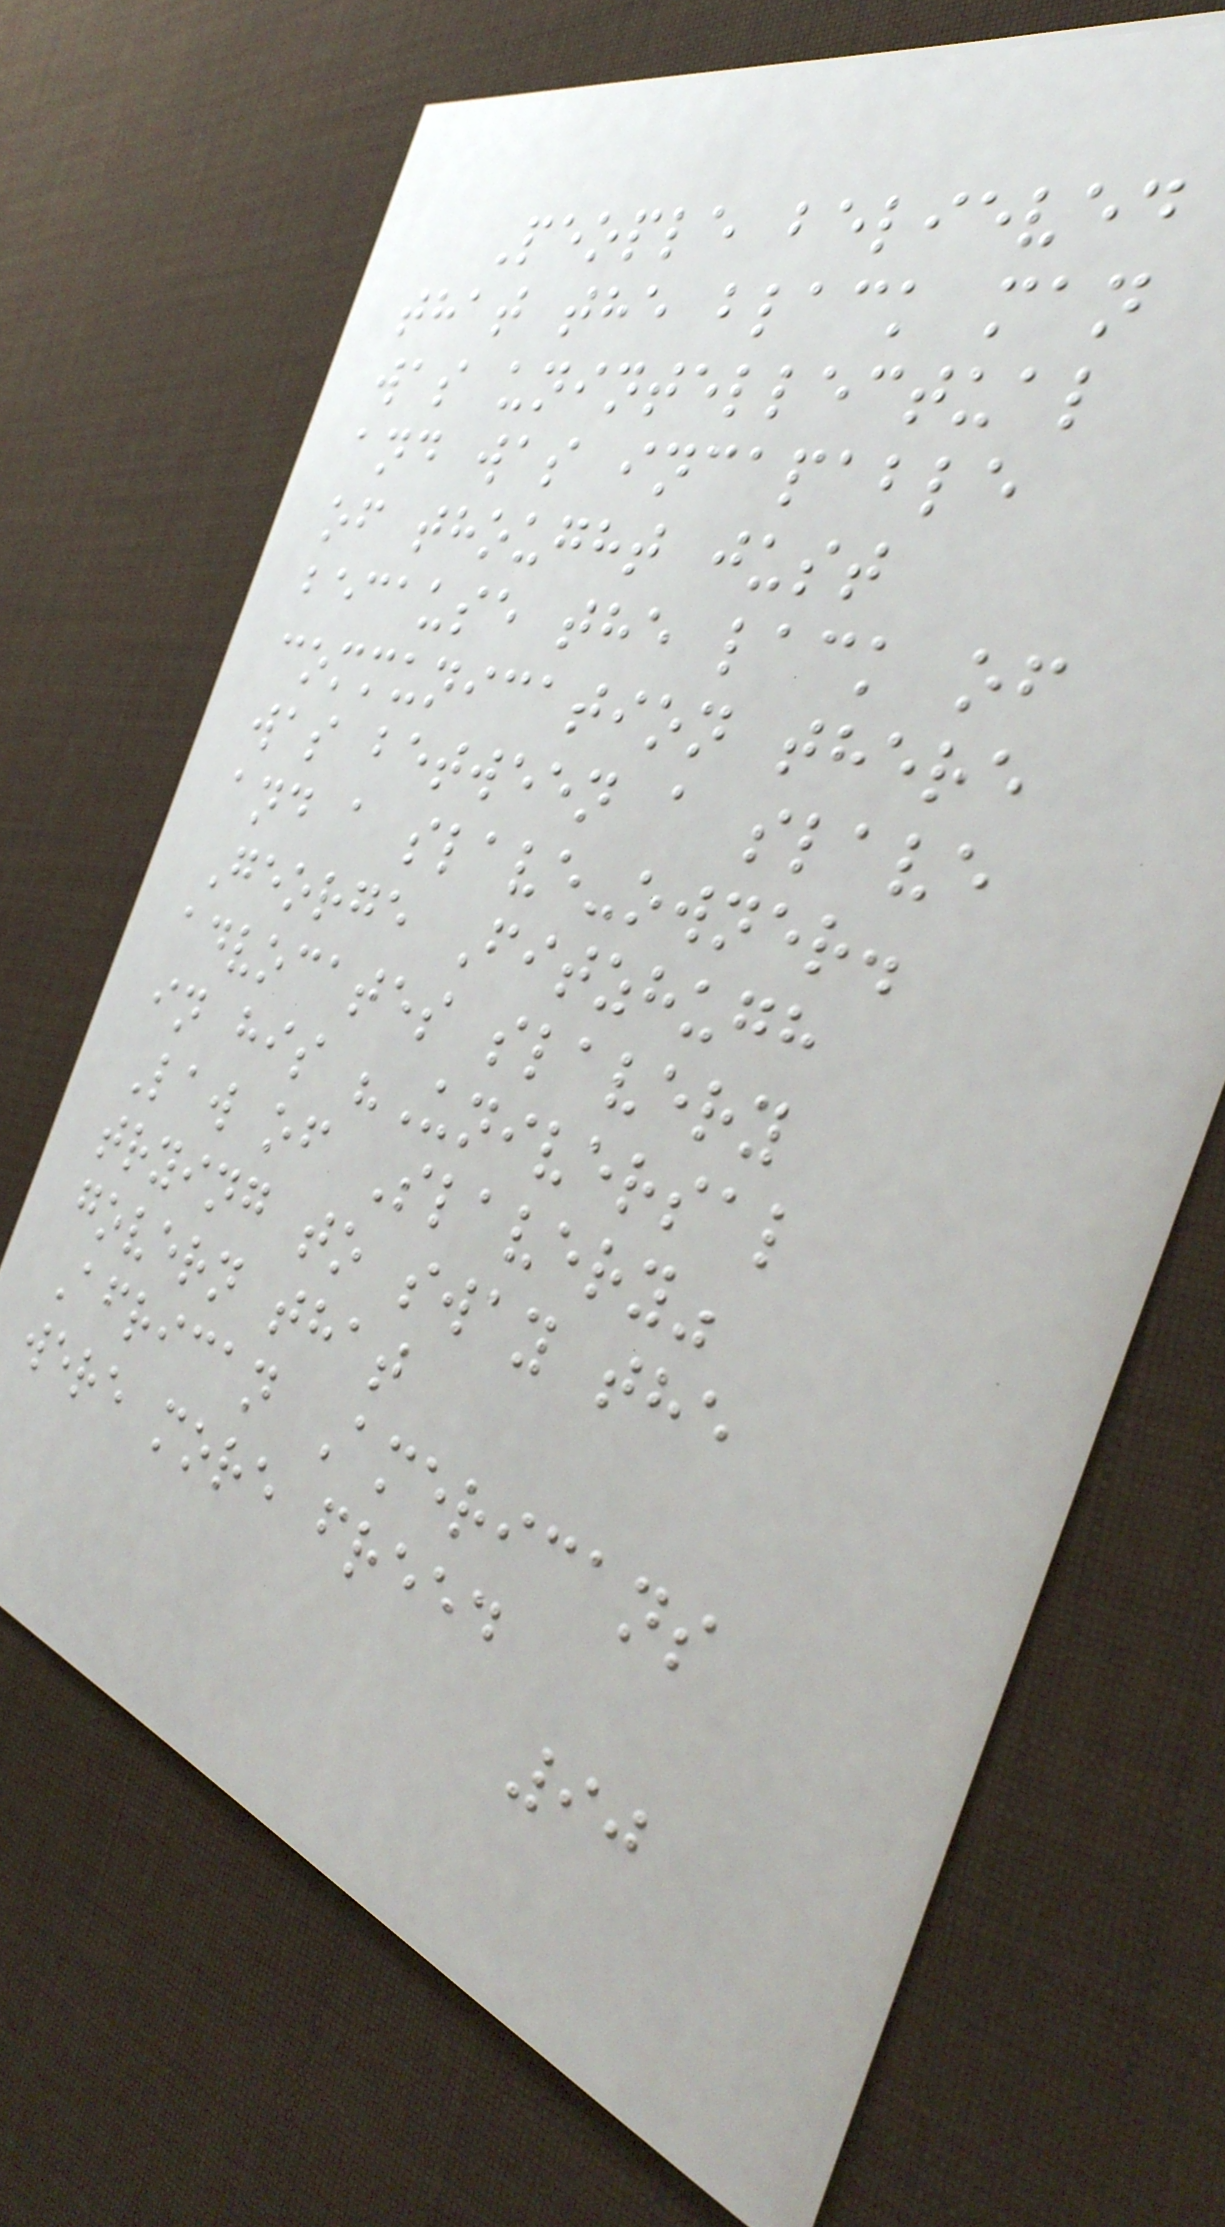People believed
that the black man
was unintellectual
and was incapable
of thought just
because the lack of
communication there
was between a slave
and a slave-owner.
George Fitzhugh
advocates slavery
in his "Universal
Law of Slavery"
trying to sway the
govern that
African Americans
were more freed
90
